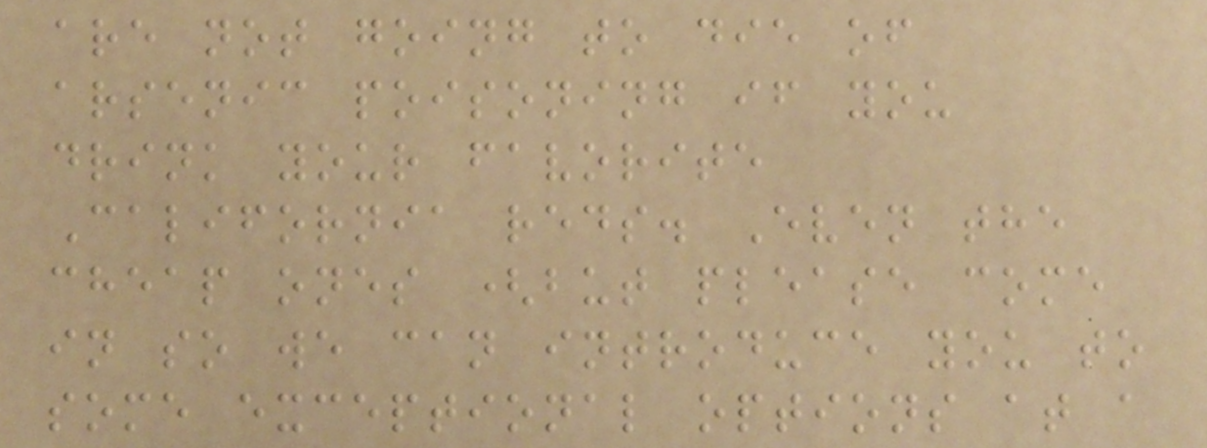are not going to die of
arsenic poisoning if you
drink your favorite
California reds. Even the
cheap ones (but please come
in so we can introduce you to
some exceptional options at a
